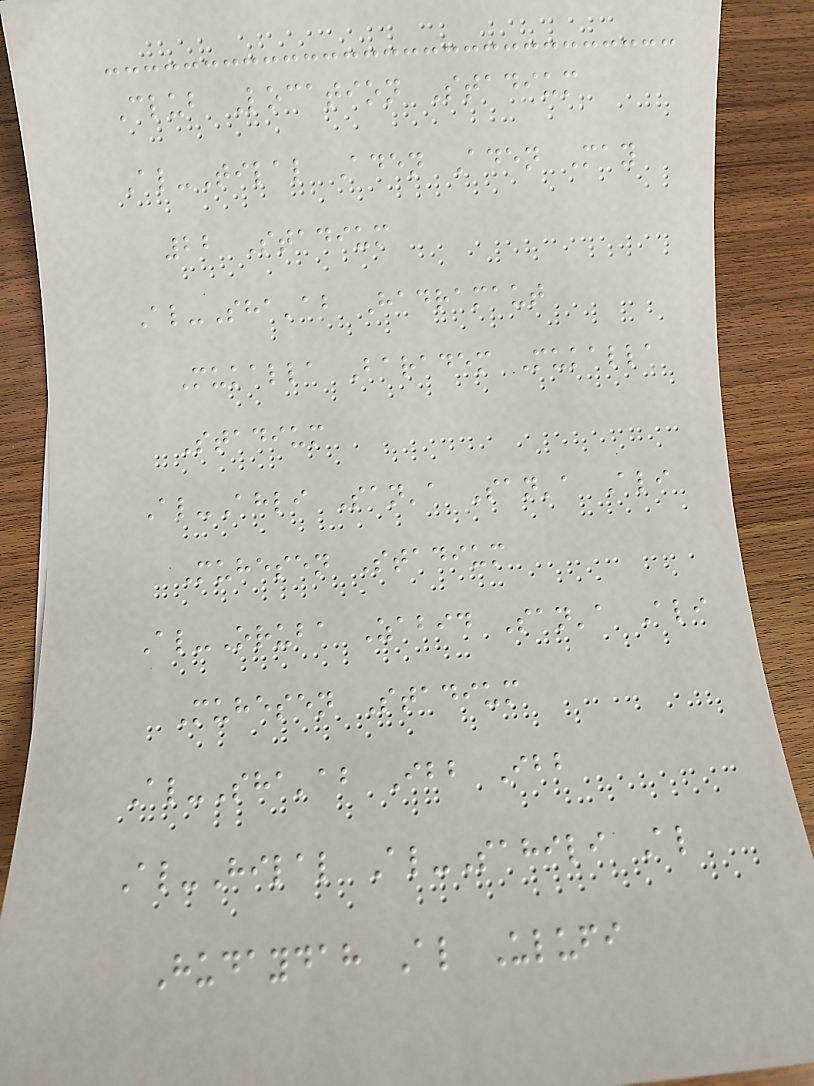Club Location Stadium
Al-Tilal Aden Aden May
22 Stadium
Al-Sha'ab Hadramaut
Mukalla Baradem Mukalla
Stadium
Al-Ahli San'a San'a Ali
Muhesen Stadium
Al-Oruba Zabid San'a Ali
Muhesen Stadium
Al-Sha'ab Ibb Ibb
Al-Hilal Al-Sahili Al
Hudaydah Al Ulufi
